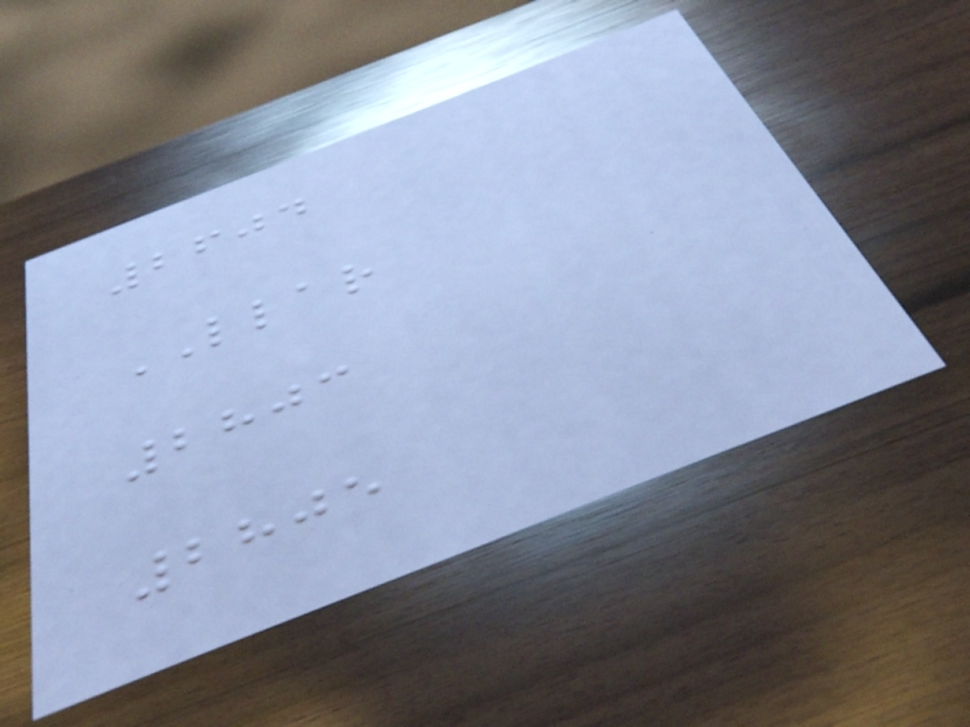2604
LLAR
2803
2805
